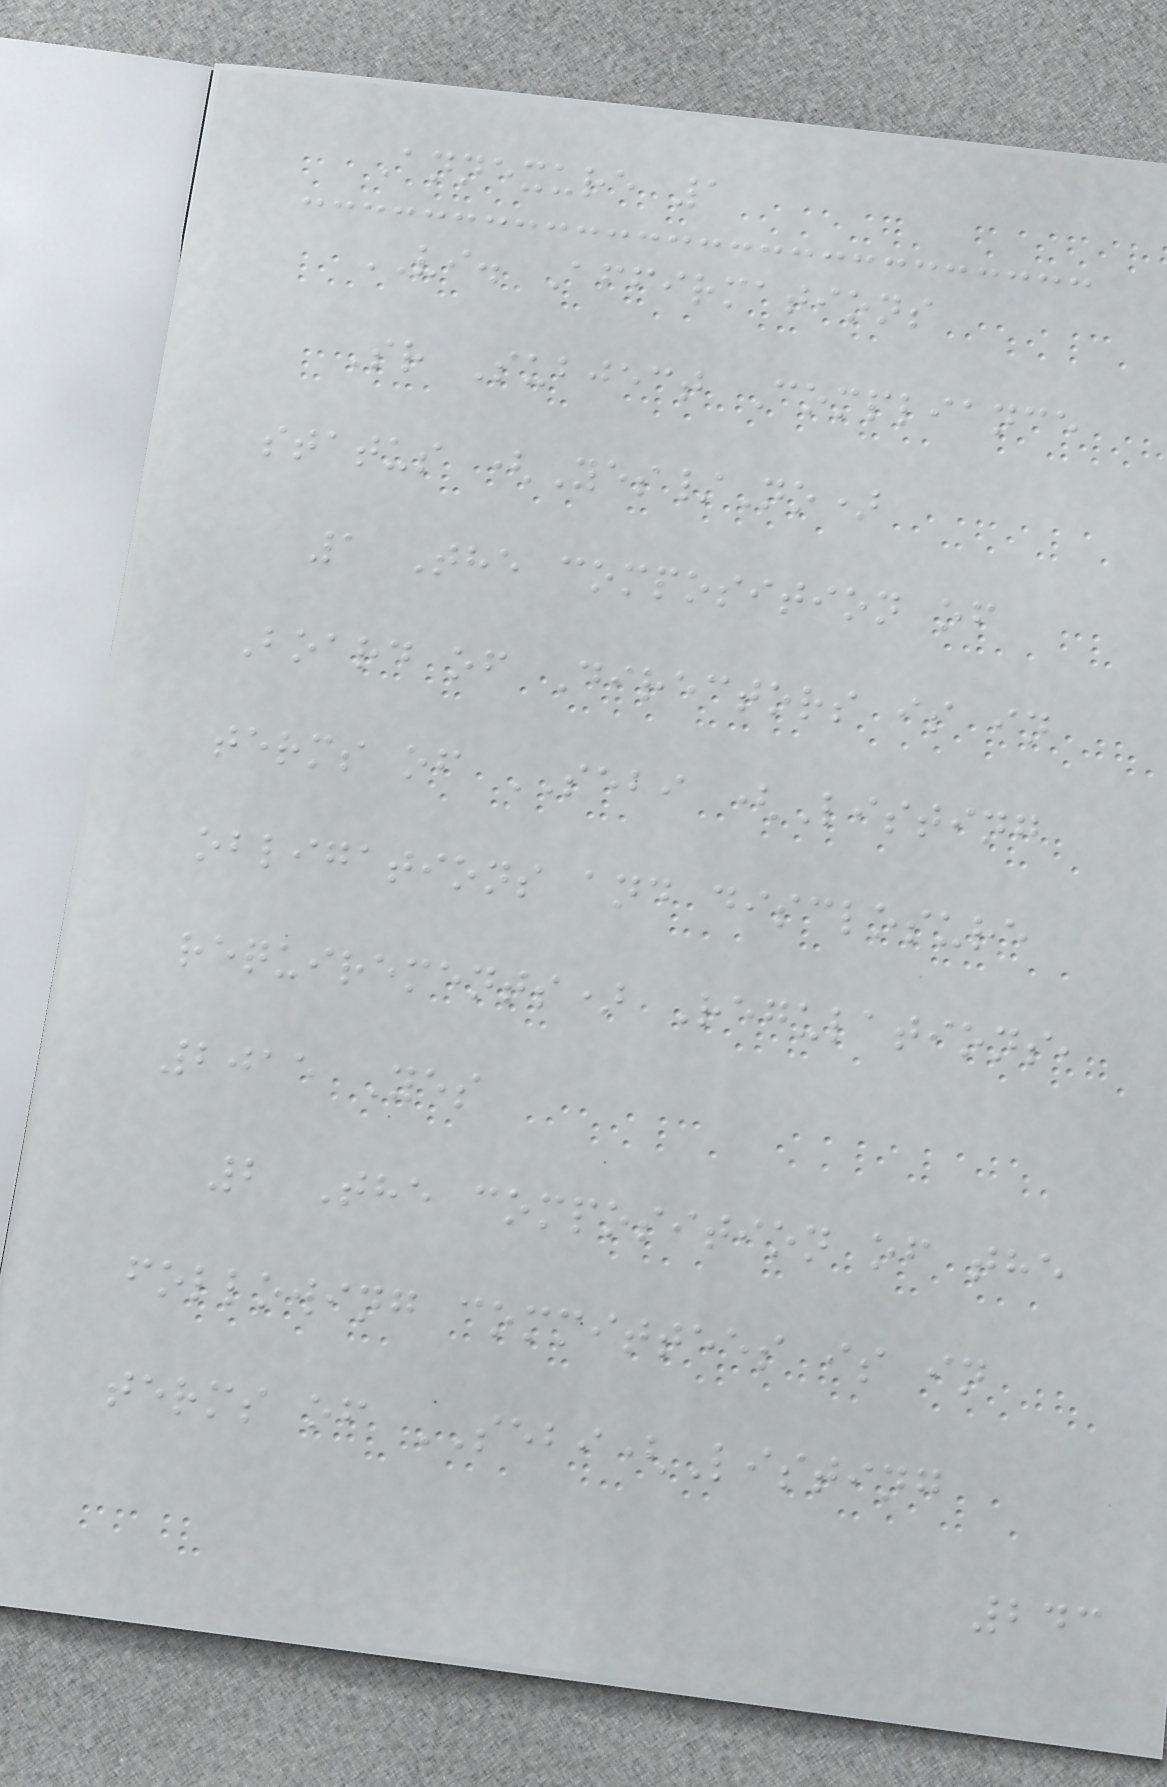Annexure 1
VI. Affirmations
Sr Subject Compliance
status (Yes/No)
1 The composition of
Board of Directors is in
terms of SEBI (Listing
obligations and disclosure
requirements) Regulations,
2015 Yes
2 The composition of the
following committees is in
terms of SEBI(Listing
243
